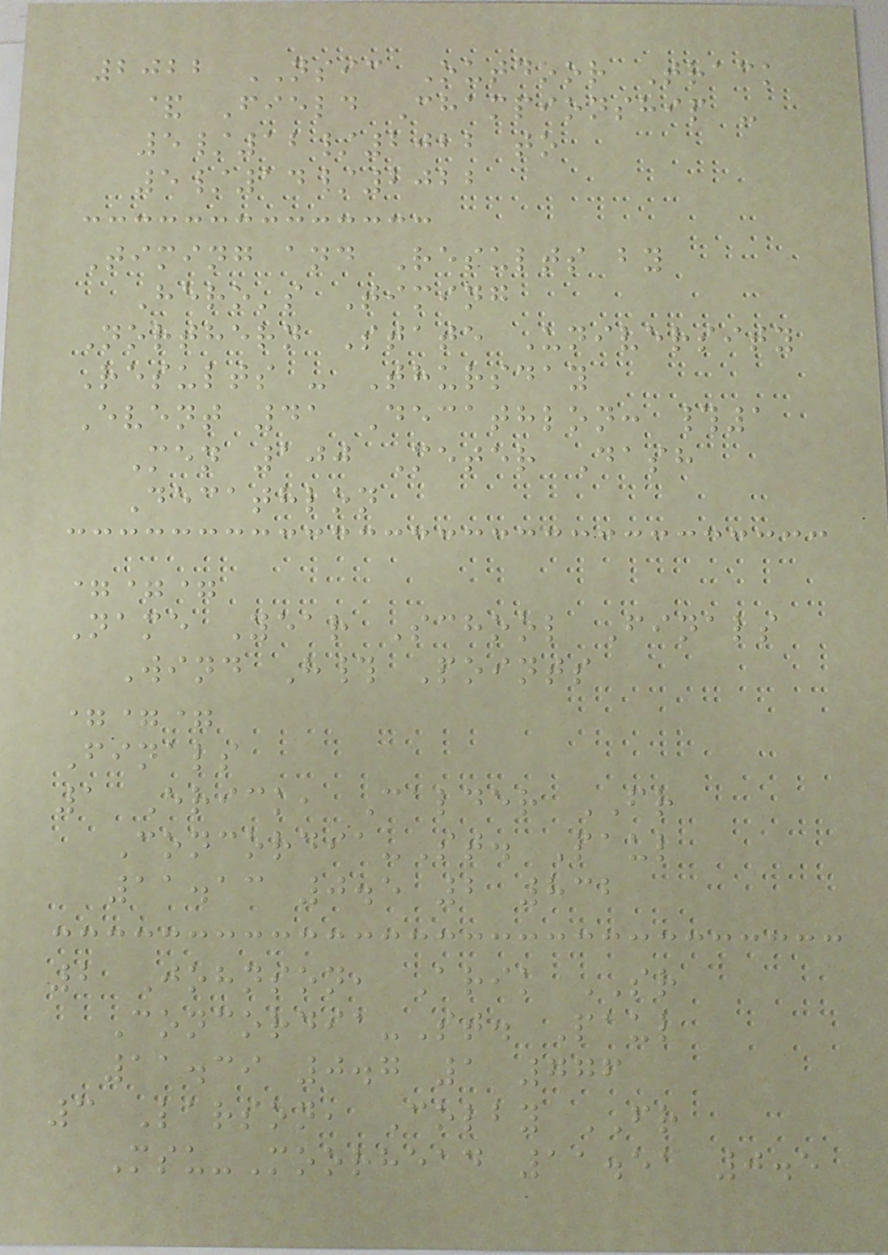2022 NSIC Outdoor Track
& Field Championship -
5/12/2022 to
5/14/2022
Timing and Results by
Hero's Timing
Northern State University
Results - Thursday
Event 41 Decathlon: #1
Men 100 Meter Dash
Decathlon
===
Name Year School Finals
Wind H# Points
===
Finals
1 Erick, Calder FR
Concordia-St. Paul
11.13 0.5 2 832
2 Johnson, Arik SR
Concordia-St. Paul
11.39 0.7 1 776
3 Larson, Colby FR
Msu-Moorhead 11.51 0.5
